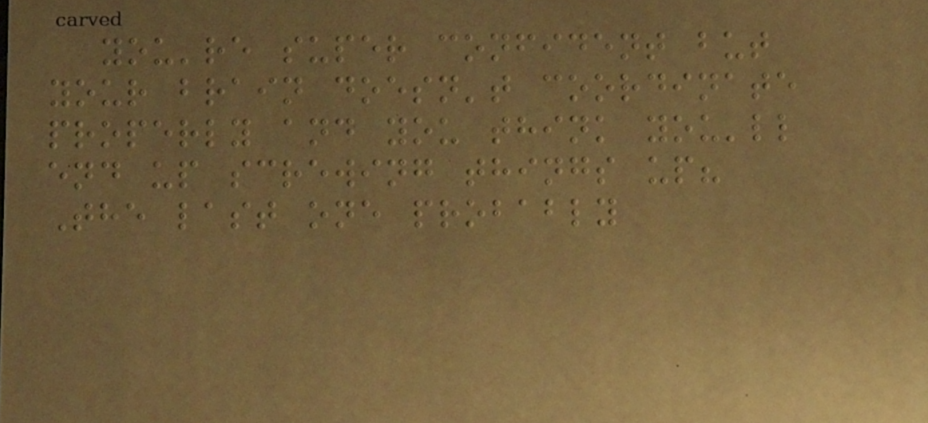you're super confident but
your brain doesn't coordinate
properly and you think you'll
end up screwing things up?
The last one probably
